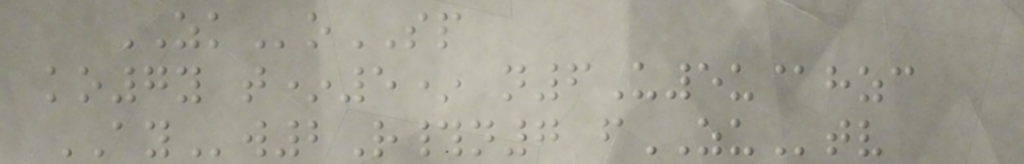ZKoSP
ko7y t*5* n6U5u@hzc
AYw2R#n7 fZUtv
